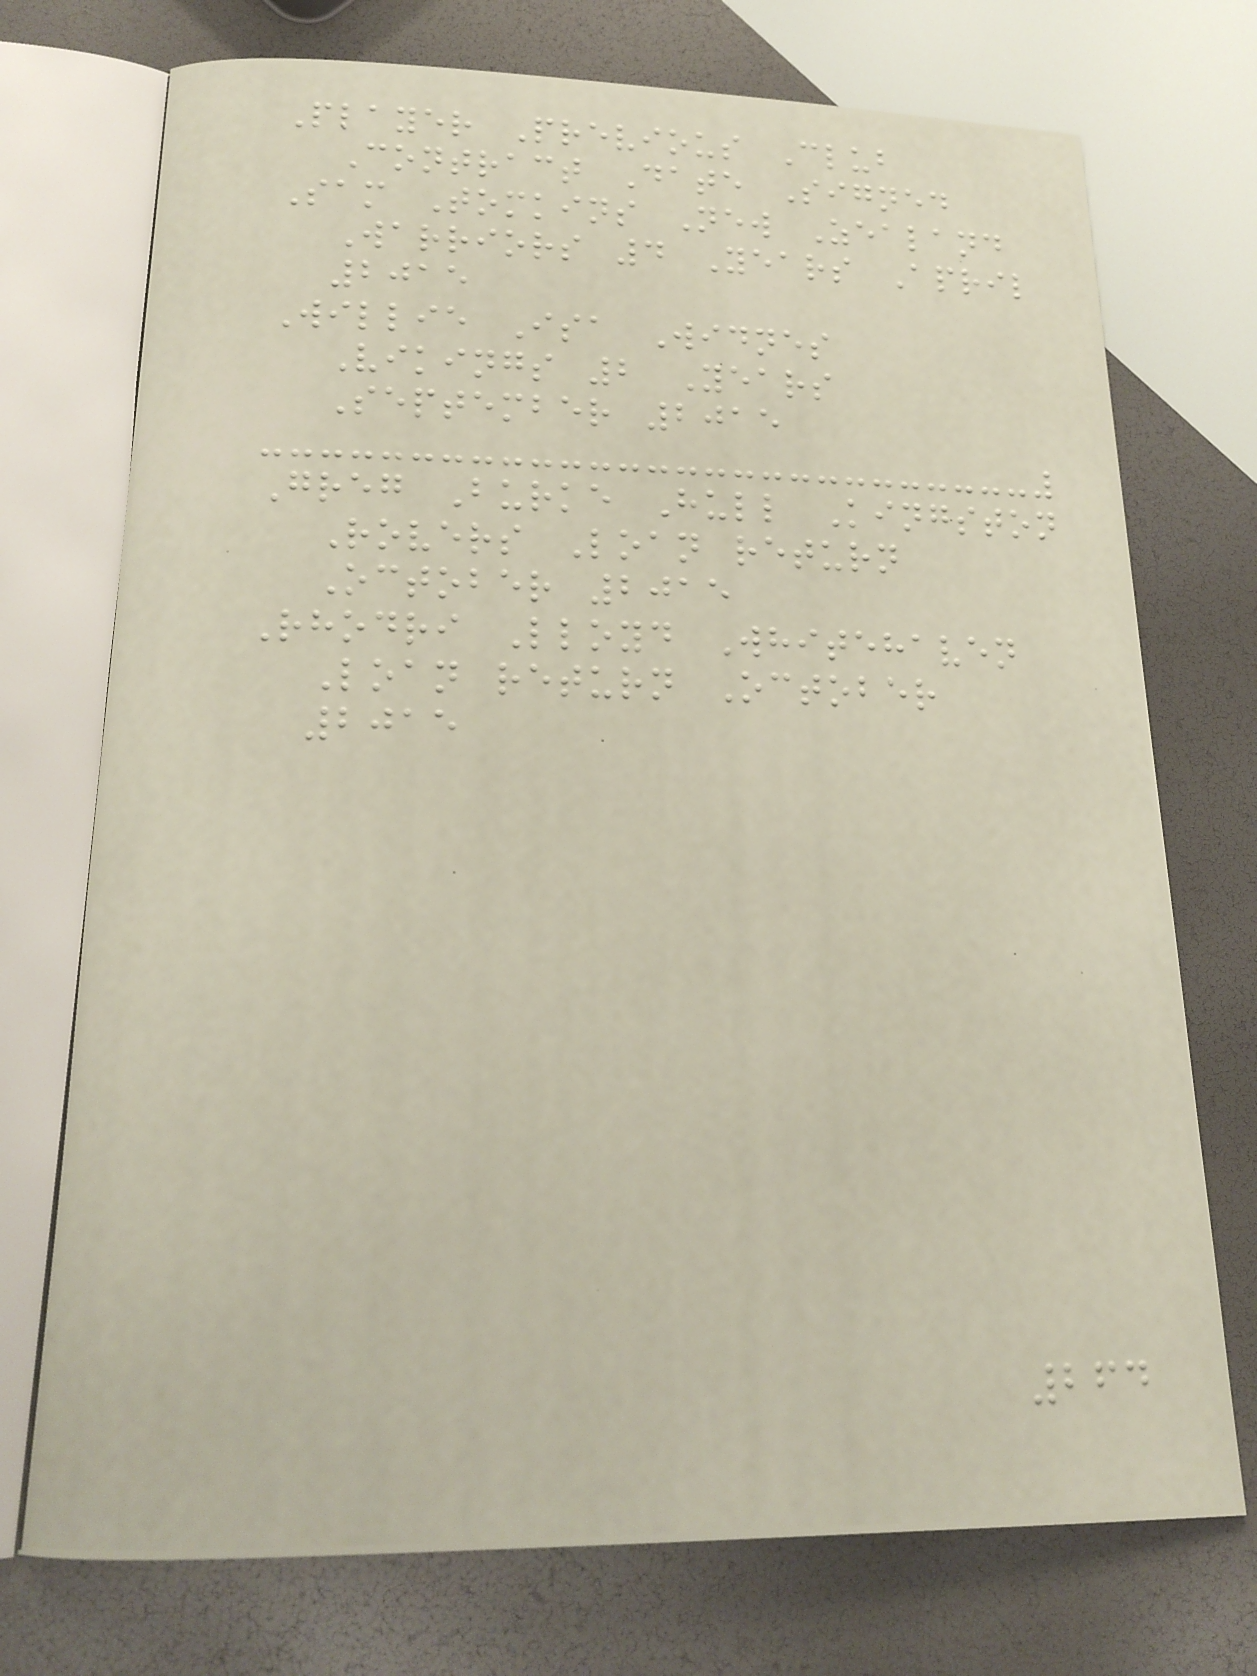Player Previous Club
Contract Date Signed
Sam Tomkins New Zealand
Warriors 4 Years April
2015
Willie Isa Widnes
Vikings 2 Years
September 2015
Greg Burke Hull Kingston
Rovers Loan return
October 2015
Rhodri Lloyd Whitehaven
Loan return October
2015
264
